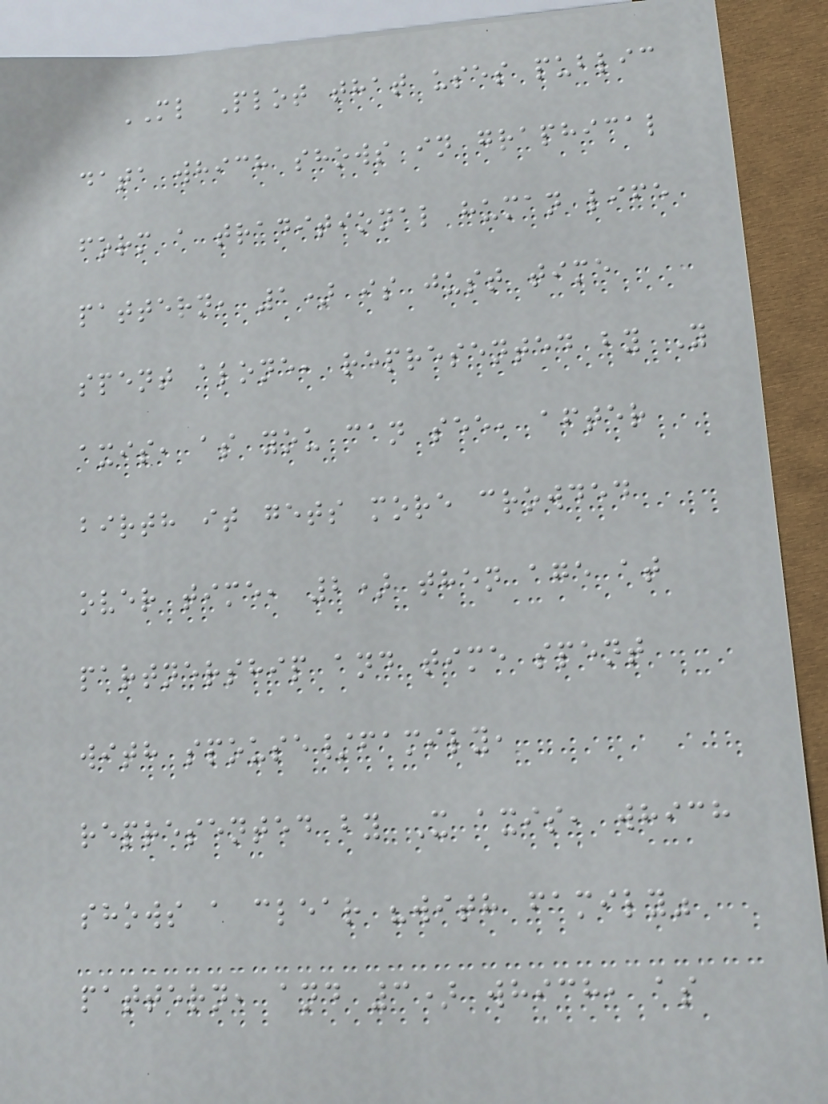ML Plot that uses public
data which shows in graphical
form a traditional human life
pattern, 1) is just time
spent alone, represented by Y
axis, as you can see, after
birth it gets more crowded
over time, 2) then age at
partnership and time spent
with spouse/family,
represented by X axis, which
shows a clear "with family"
pattern, and 3) which, as
